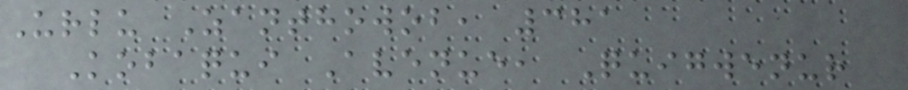Urlu Zanthowob, 381
Kobaqui Avenue, Quigwenur
